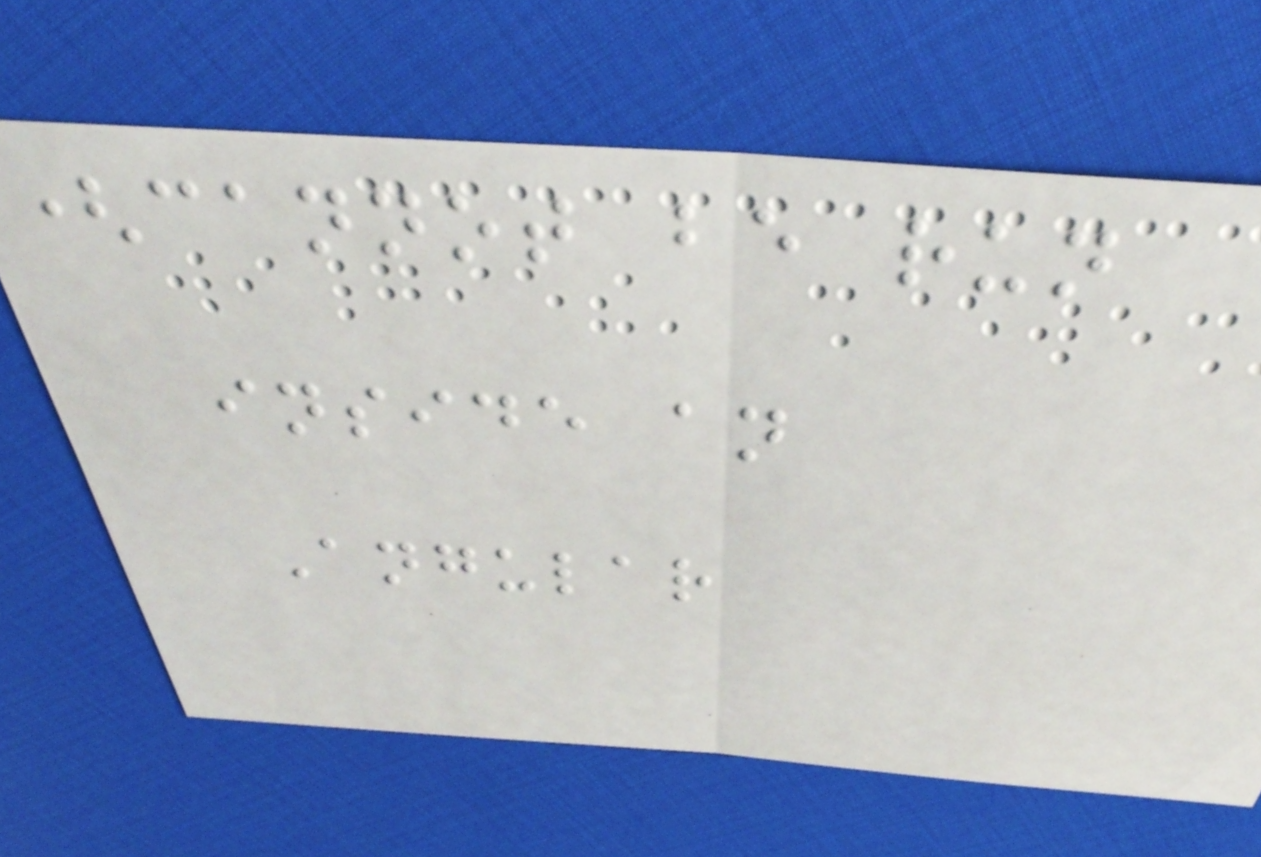(cannot be run
inside an
Angular
